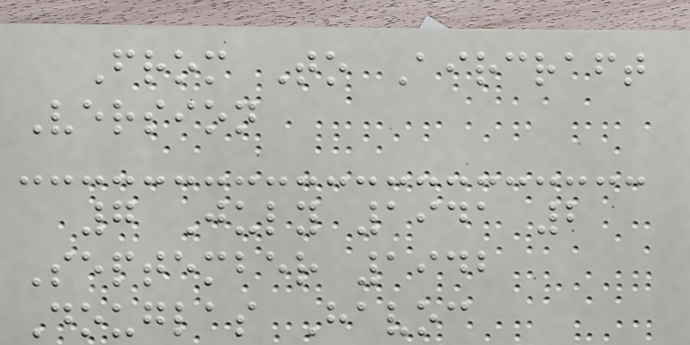From To Aircraft
Version
7 July 1941 2
September 1942
Douglas Havoc
